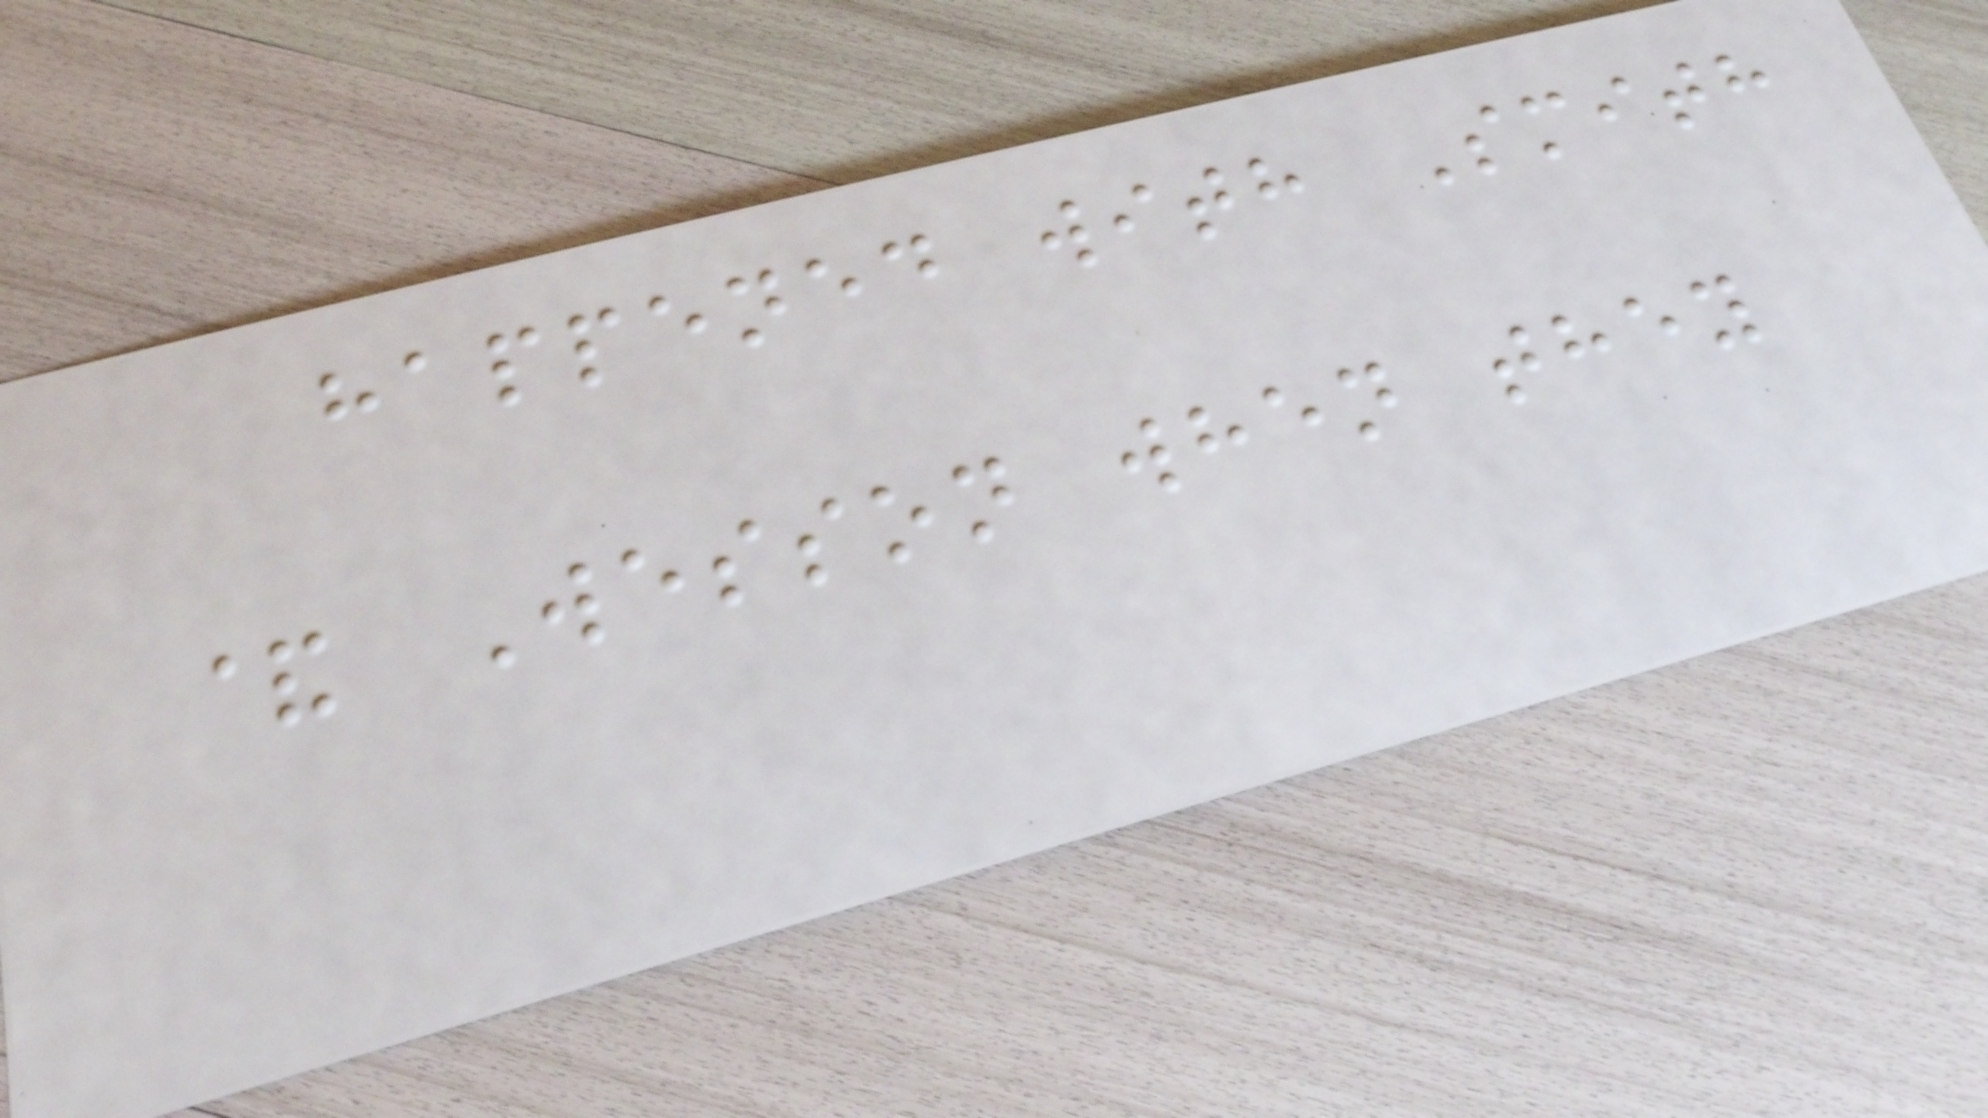happened with Smith
& Wesson when they
